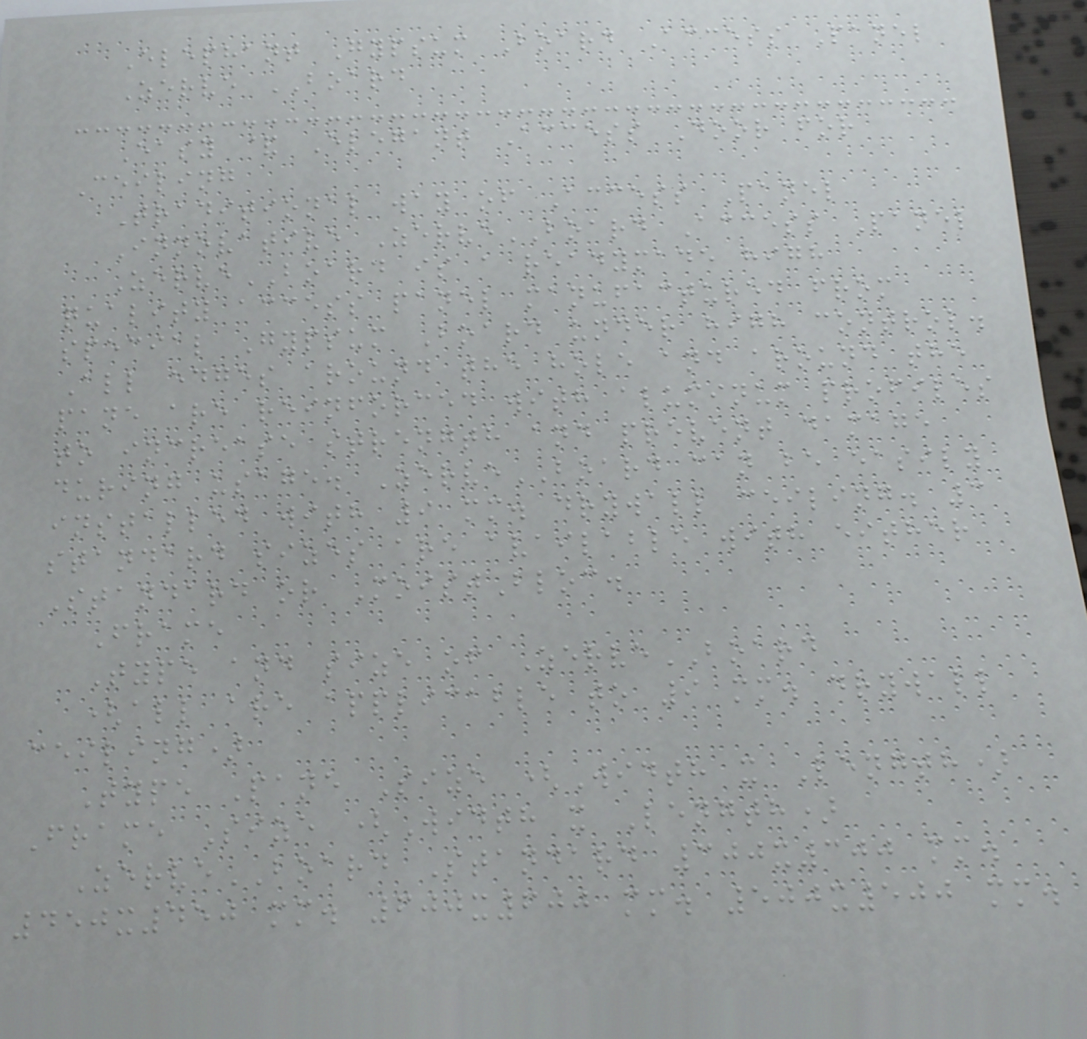Elephant Gypsum Board Access Panel
Zerve BOARD
Easy & Elegant Access Door for
Ceiling
Traditional way of Access Panel
Innovative ZerveBOARD Access Panel
ZerveBOARD is a readymade high
quality access panel manufactured from
special Gypsum Board under high control.
All edges around the hole and around the
pane are reinforced with aluminum profiles
to increase strength and prevent damage
during usage. ZerveBOARD can be easily
installed with 9 mm. drywall ceiling. 3
standard sizes are available with either
Standard or MoistBloc.
Frame
Type and size of ZerveBOARD
(all are applicable to 9 mm. drywall
ceiling)
Type Pane Size (Width x Length)
Frame Size (Width x Length)
ZerveBOARD Standard 300x300 mm.
450x450 mm. 600x600 mm. 500x500 mm.
